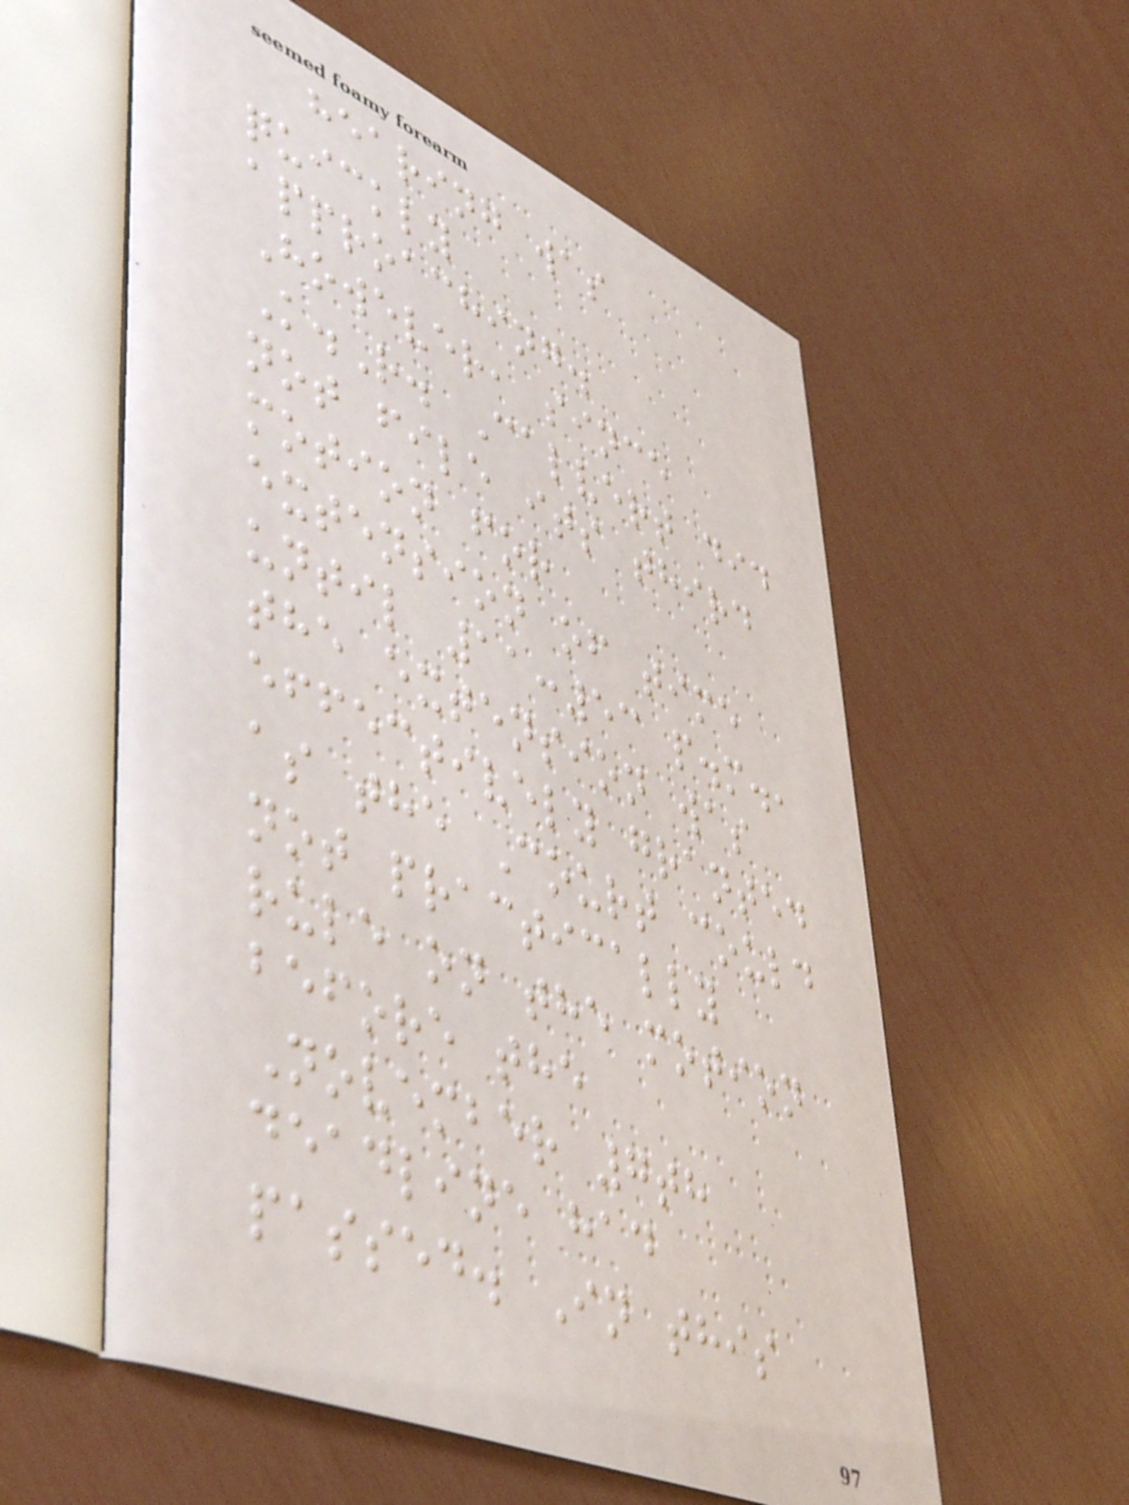hearing was
quickly
approaching.
However, since
K.R. Calvert did
not file its third
motion for
extension of time
until 11:53 p.m.,
the extension was
effectively granted
as the Court could
not practically
rule on the motion
before the
November 7th
deadline had
passed. In this
